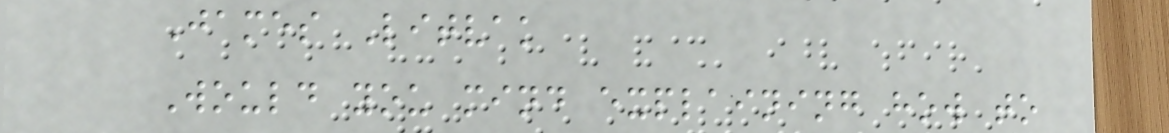James Litvak
Would you mind explaining how to
